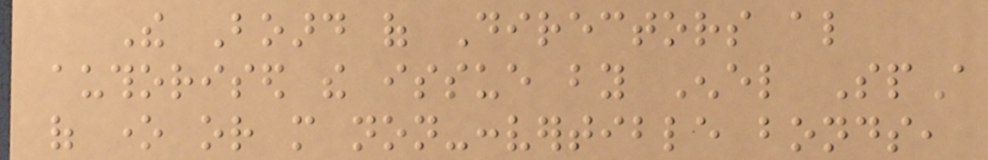The Board of Directors also
authorised the issue by Enel SpA
of one or more non-convertible bonds,
